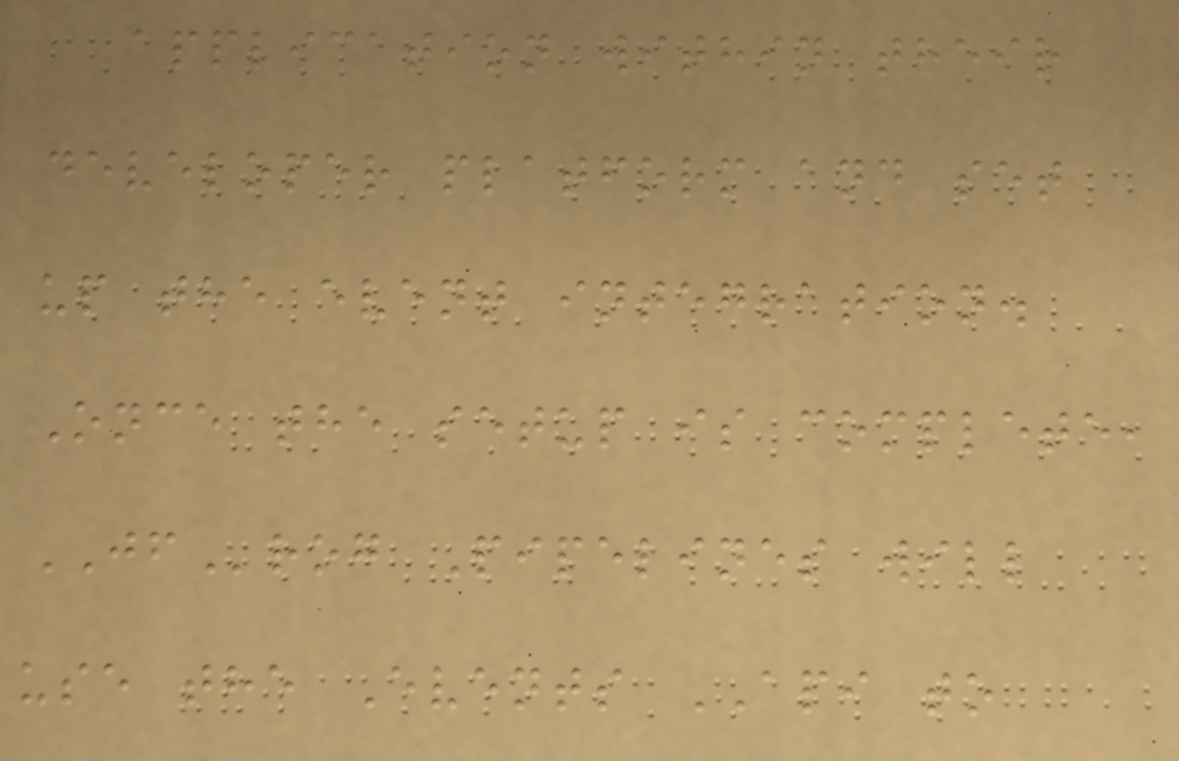application within their
developer platform and set
up the event integration.
Once the setup is complete,
JFrog Pipelines will
use the Events API to
